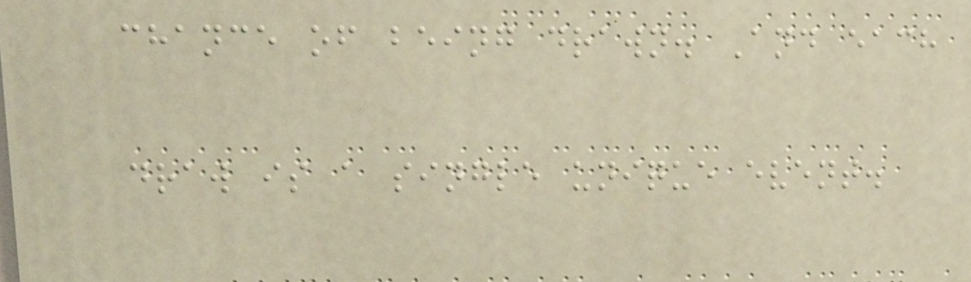chance of being drawn. And each
draw is a single unique event.
